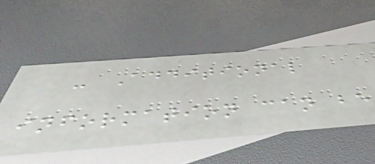- Additional
information can be
